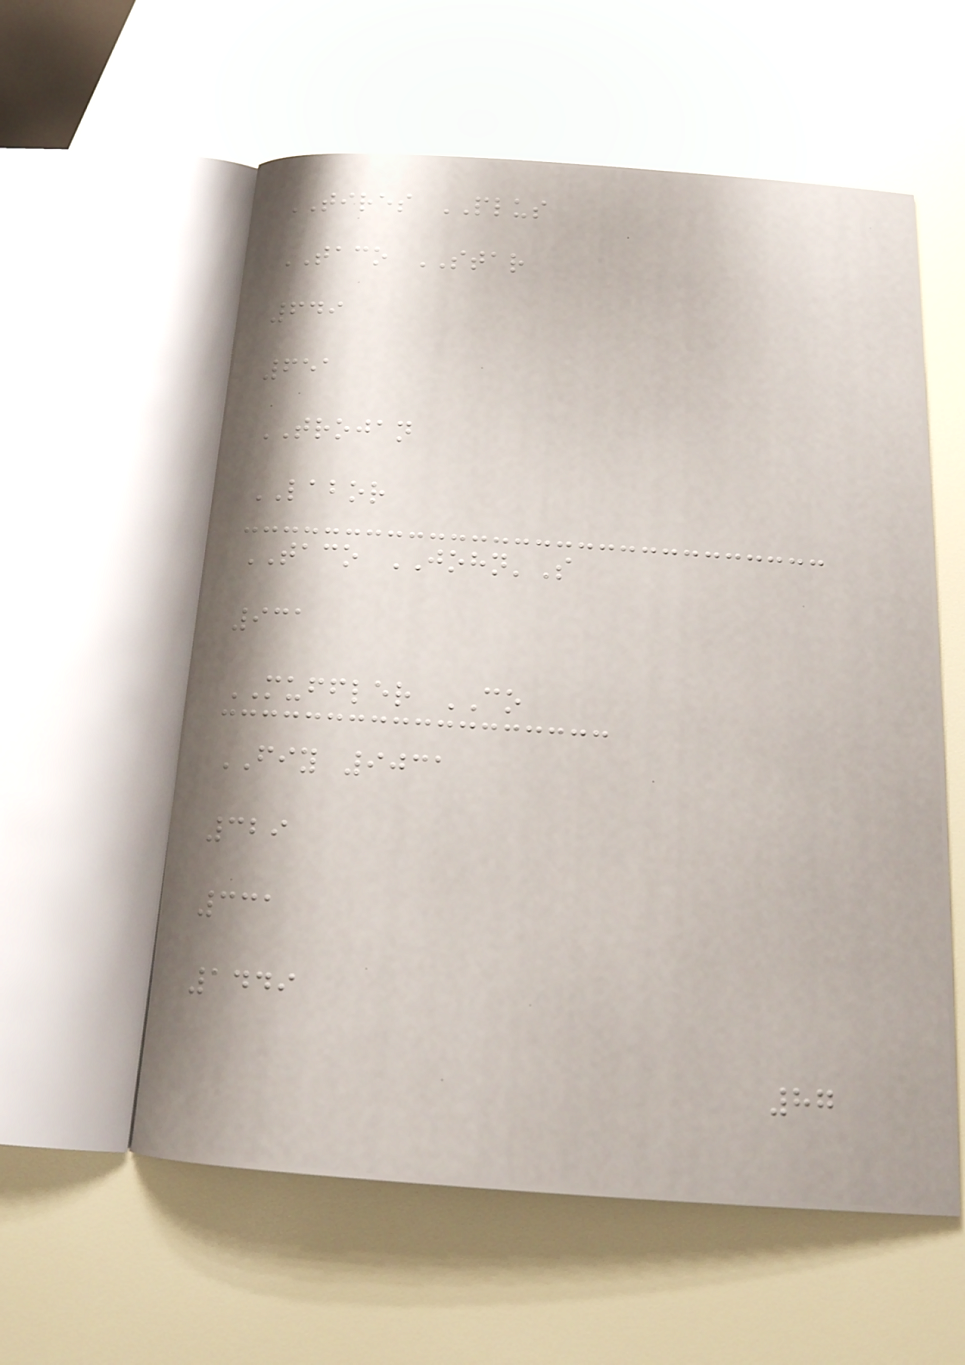TIRES PLUS
TACO STAR
649
651
TROJAN
LABOR
TACO JOHN'S
931
MUFFLER CO
FIY 9031
329
331
1449
87
